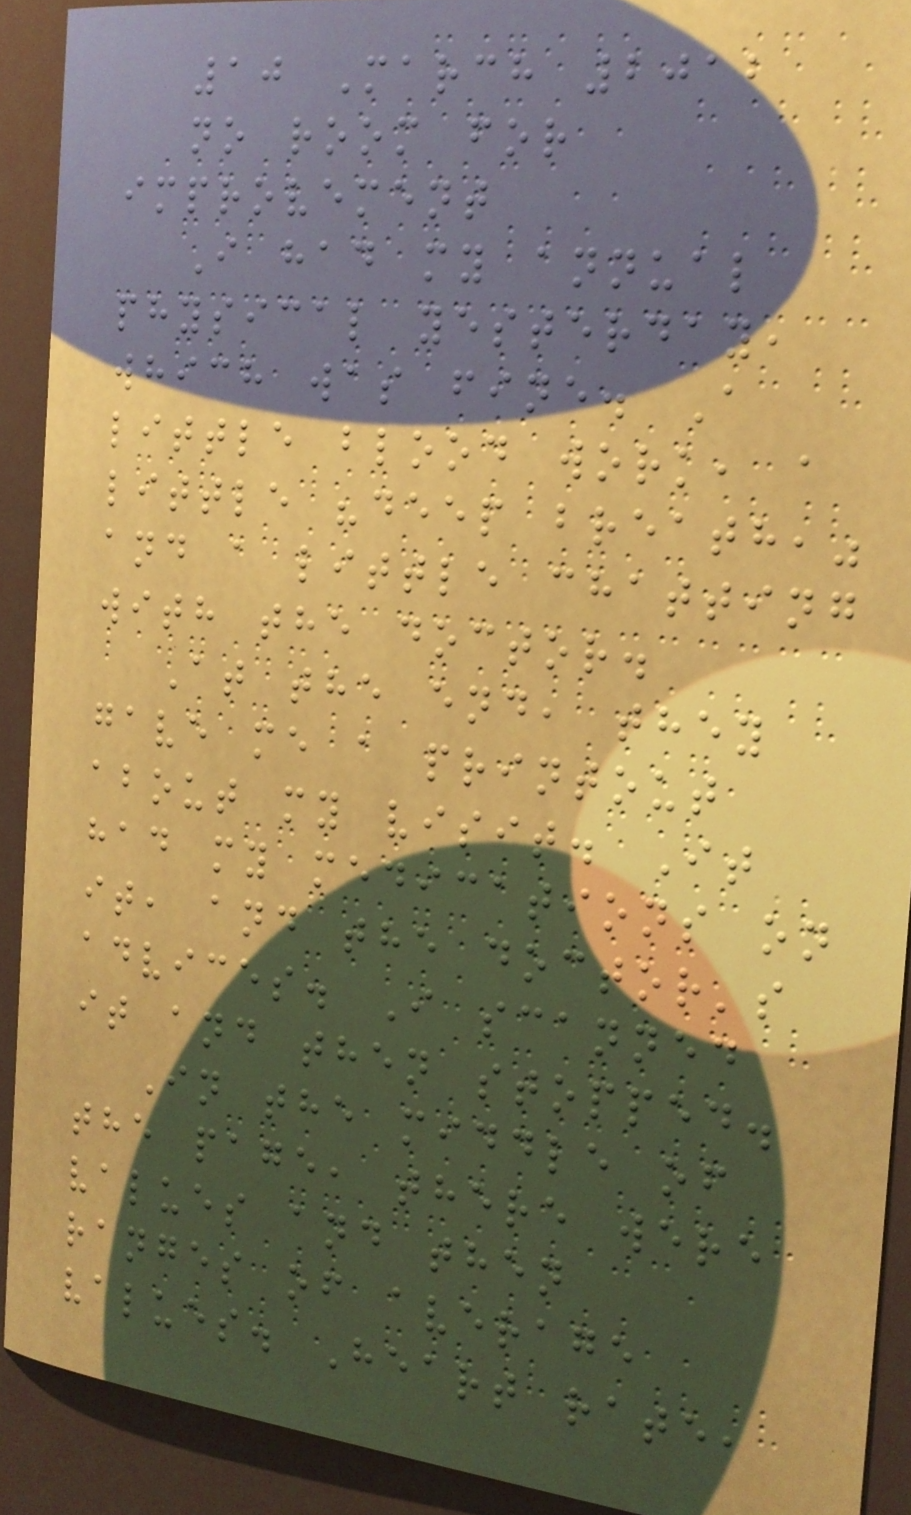10 March 2012
no room for
improvement
I had my annual
physical yesterday,
which was fine. A
little blood work, a
little "deep breath,"
and a little chatting
with the doctor.
At the end, they
gave me a printout
about my visit. It
had my medications on
it, and the doctor's
advices. I scanned
it and then stopped.
In the middle of
the page, there were
values and then
ranges of average
values. Heart rate,
